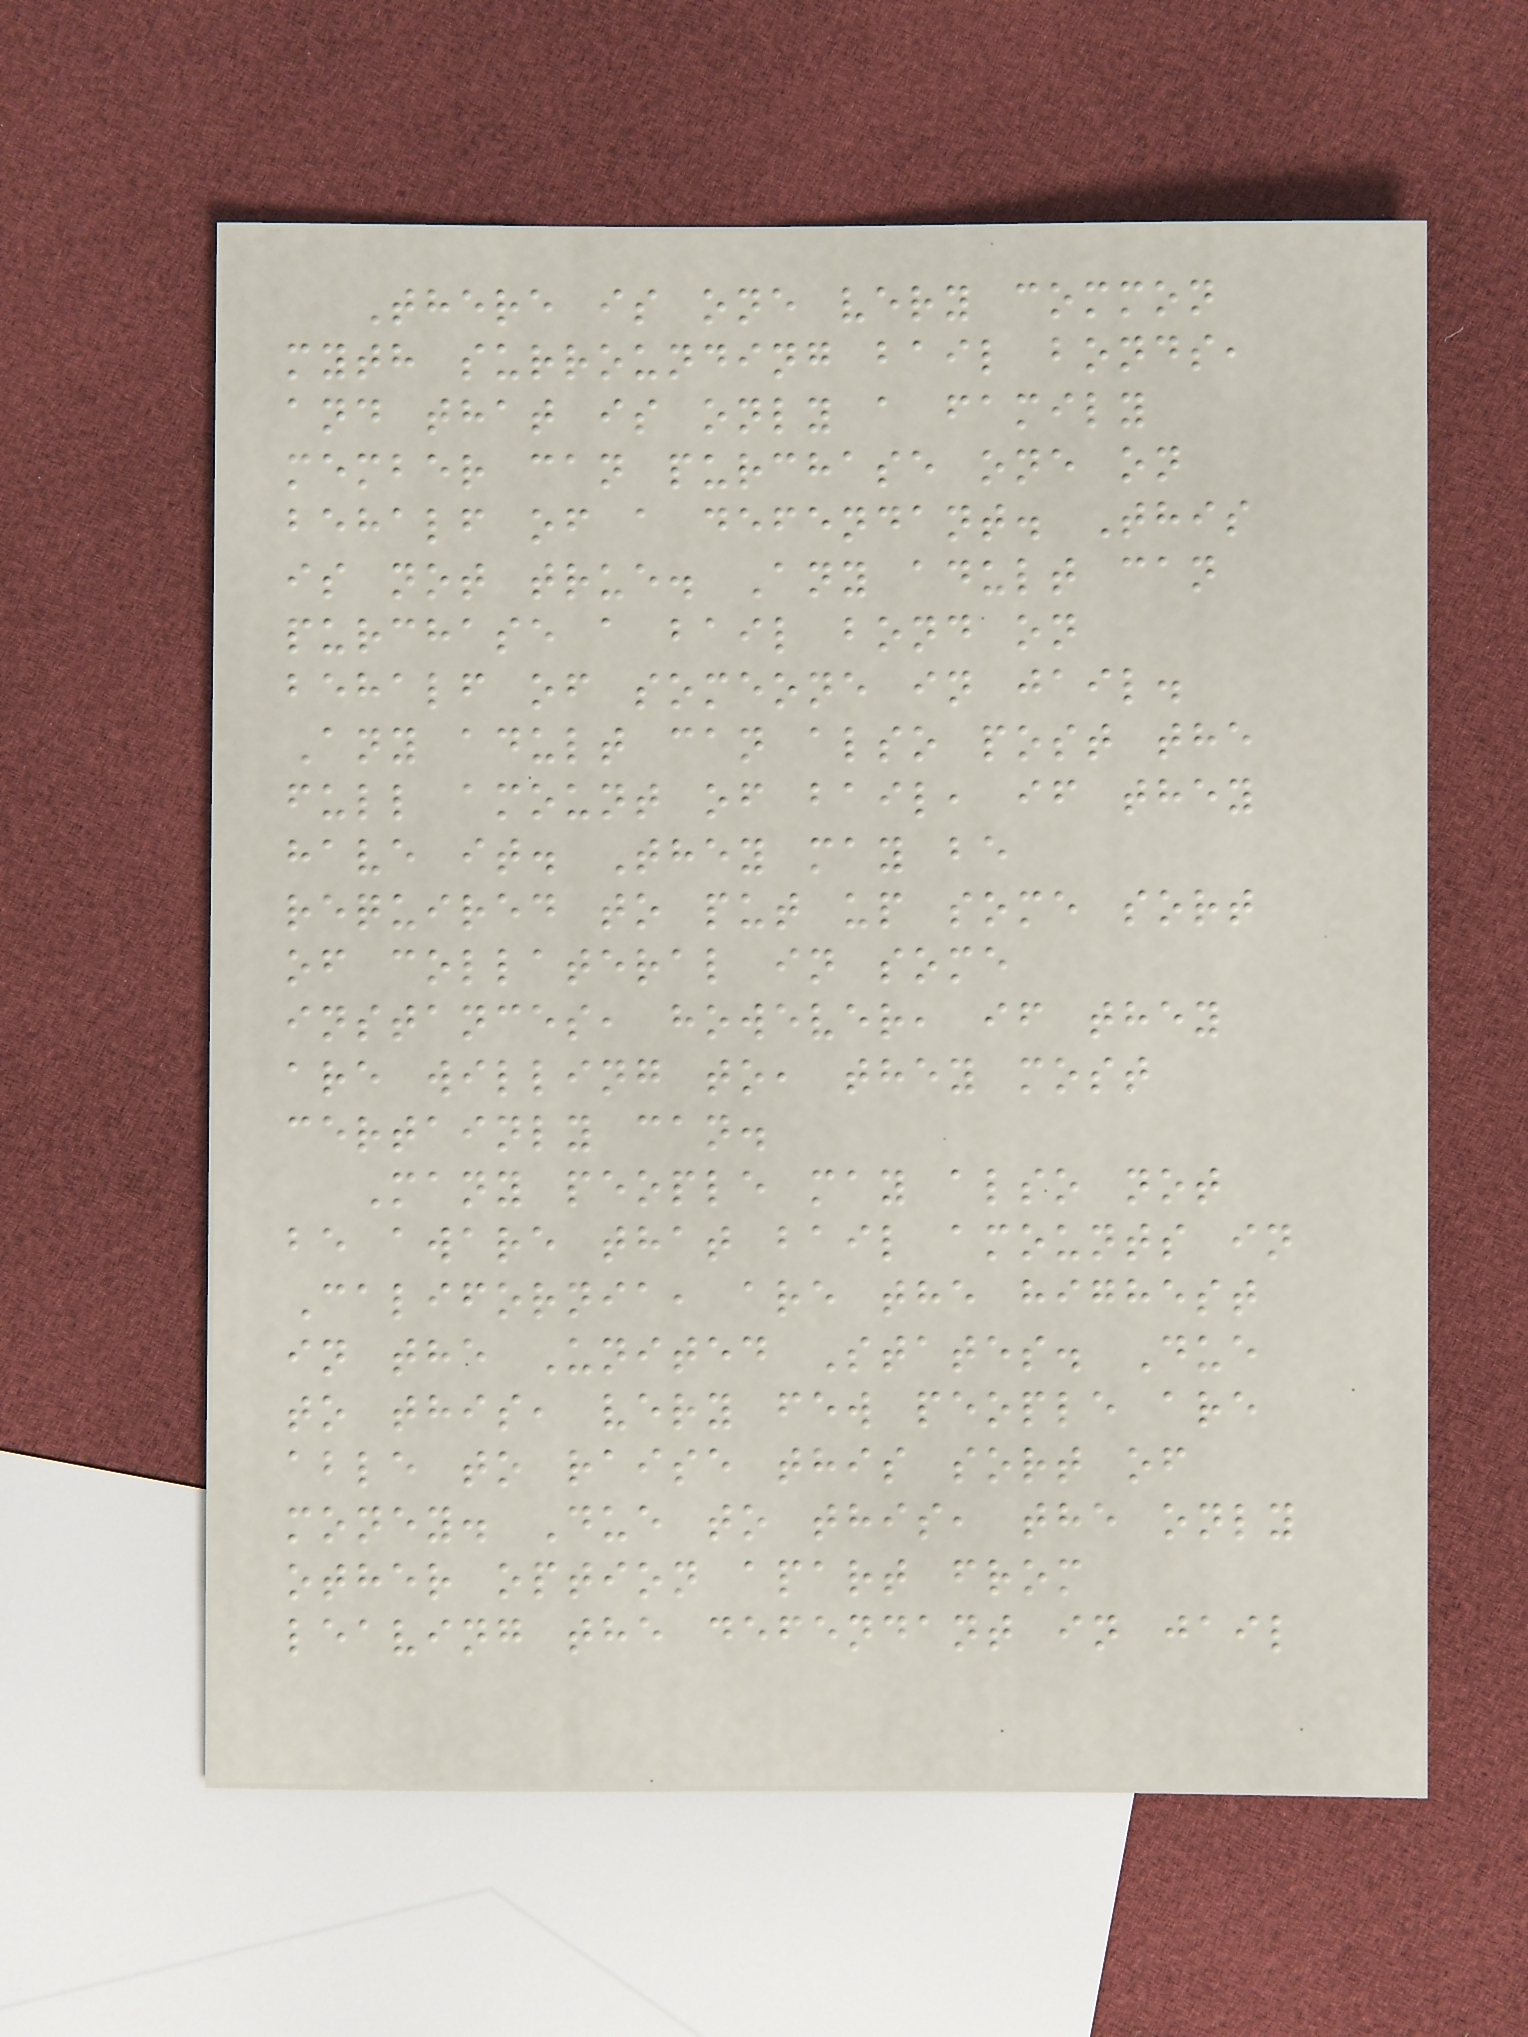There is one very common
myth surrounding bail bonds,
and that is only a family
member can purchase one on
behalf of a defendant. This
is not true. Any adult can
purchase a bail bond on
behalf of someone in jail.
Any adult can also post the
full amount of bail, if they
have it. They may be
required to put up some sort
of collateral in some
instances, however, if they
are willing to, they most
certainly can.
Many people may also not
be aware that bail amounts in
California, are the highest
in the United States. Due
to this, very few people are
able to raise this sort of
money. Due to this, the only
other option apart from
leaving the defendant in jail
